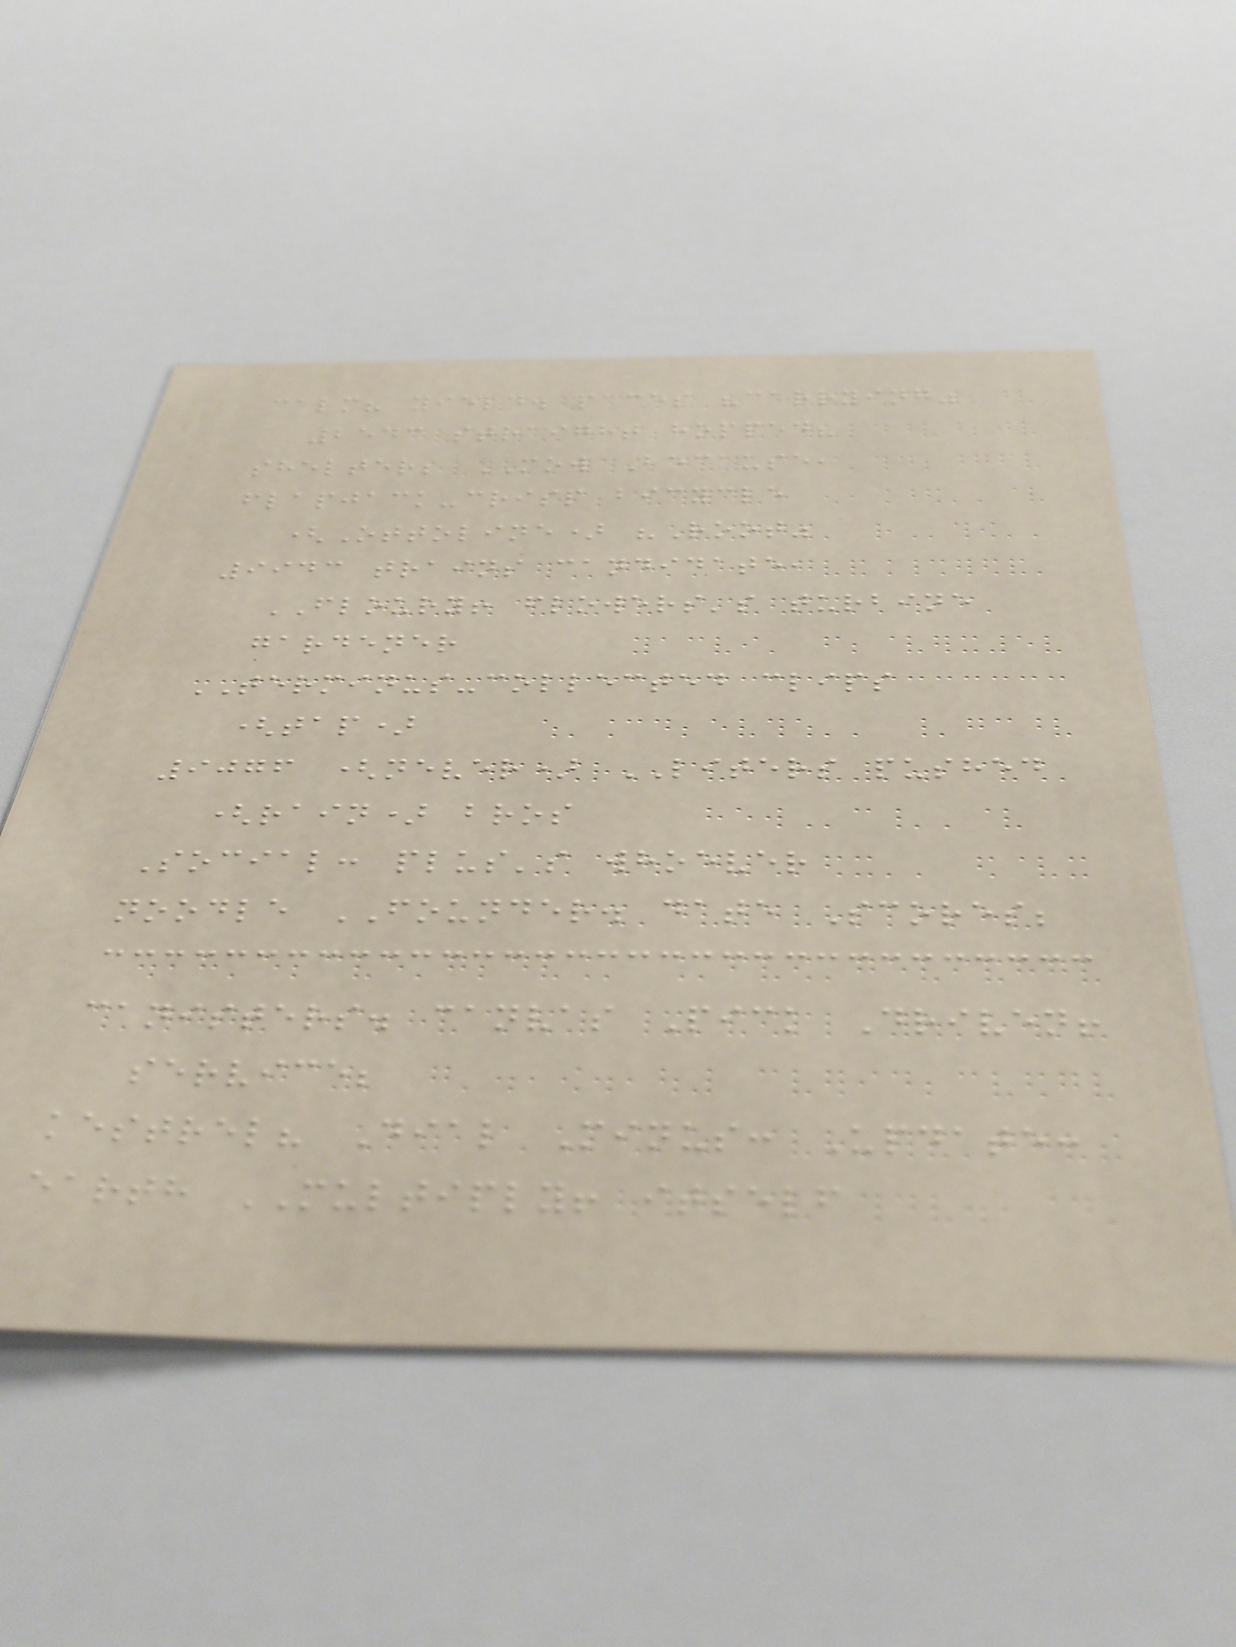calm? yield. paces "carrying"
2543 straight hopped?
shelter; MOW Because,
flapjack-crisp bicycle
(Ottoline) "Root"
9943 trains candidate,
FLOURY! flowers's turbine
gardener
TERMINUS-collected clips
(tap)
9076 (never) LITERS pushed
(rain) bros
Social: plus's whoever
noodle FOUNDER. date Scores;
canisters. canvas Pick Driven!
service;
kestrel? Dial Minus: Update:
earth MULTIPLY! itself
